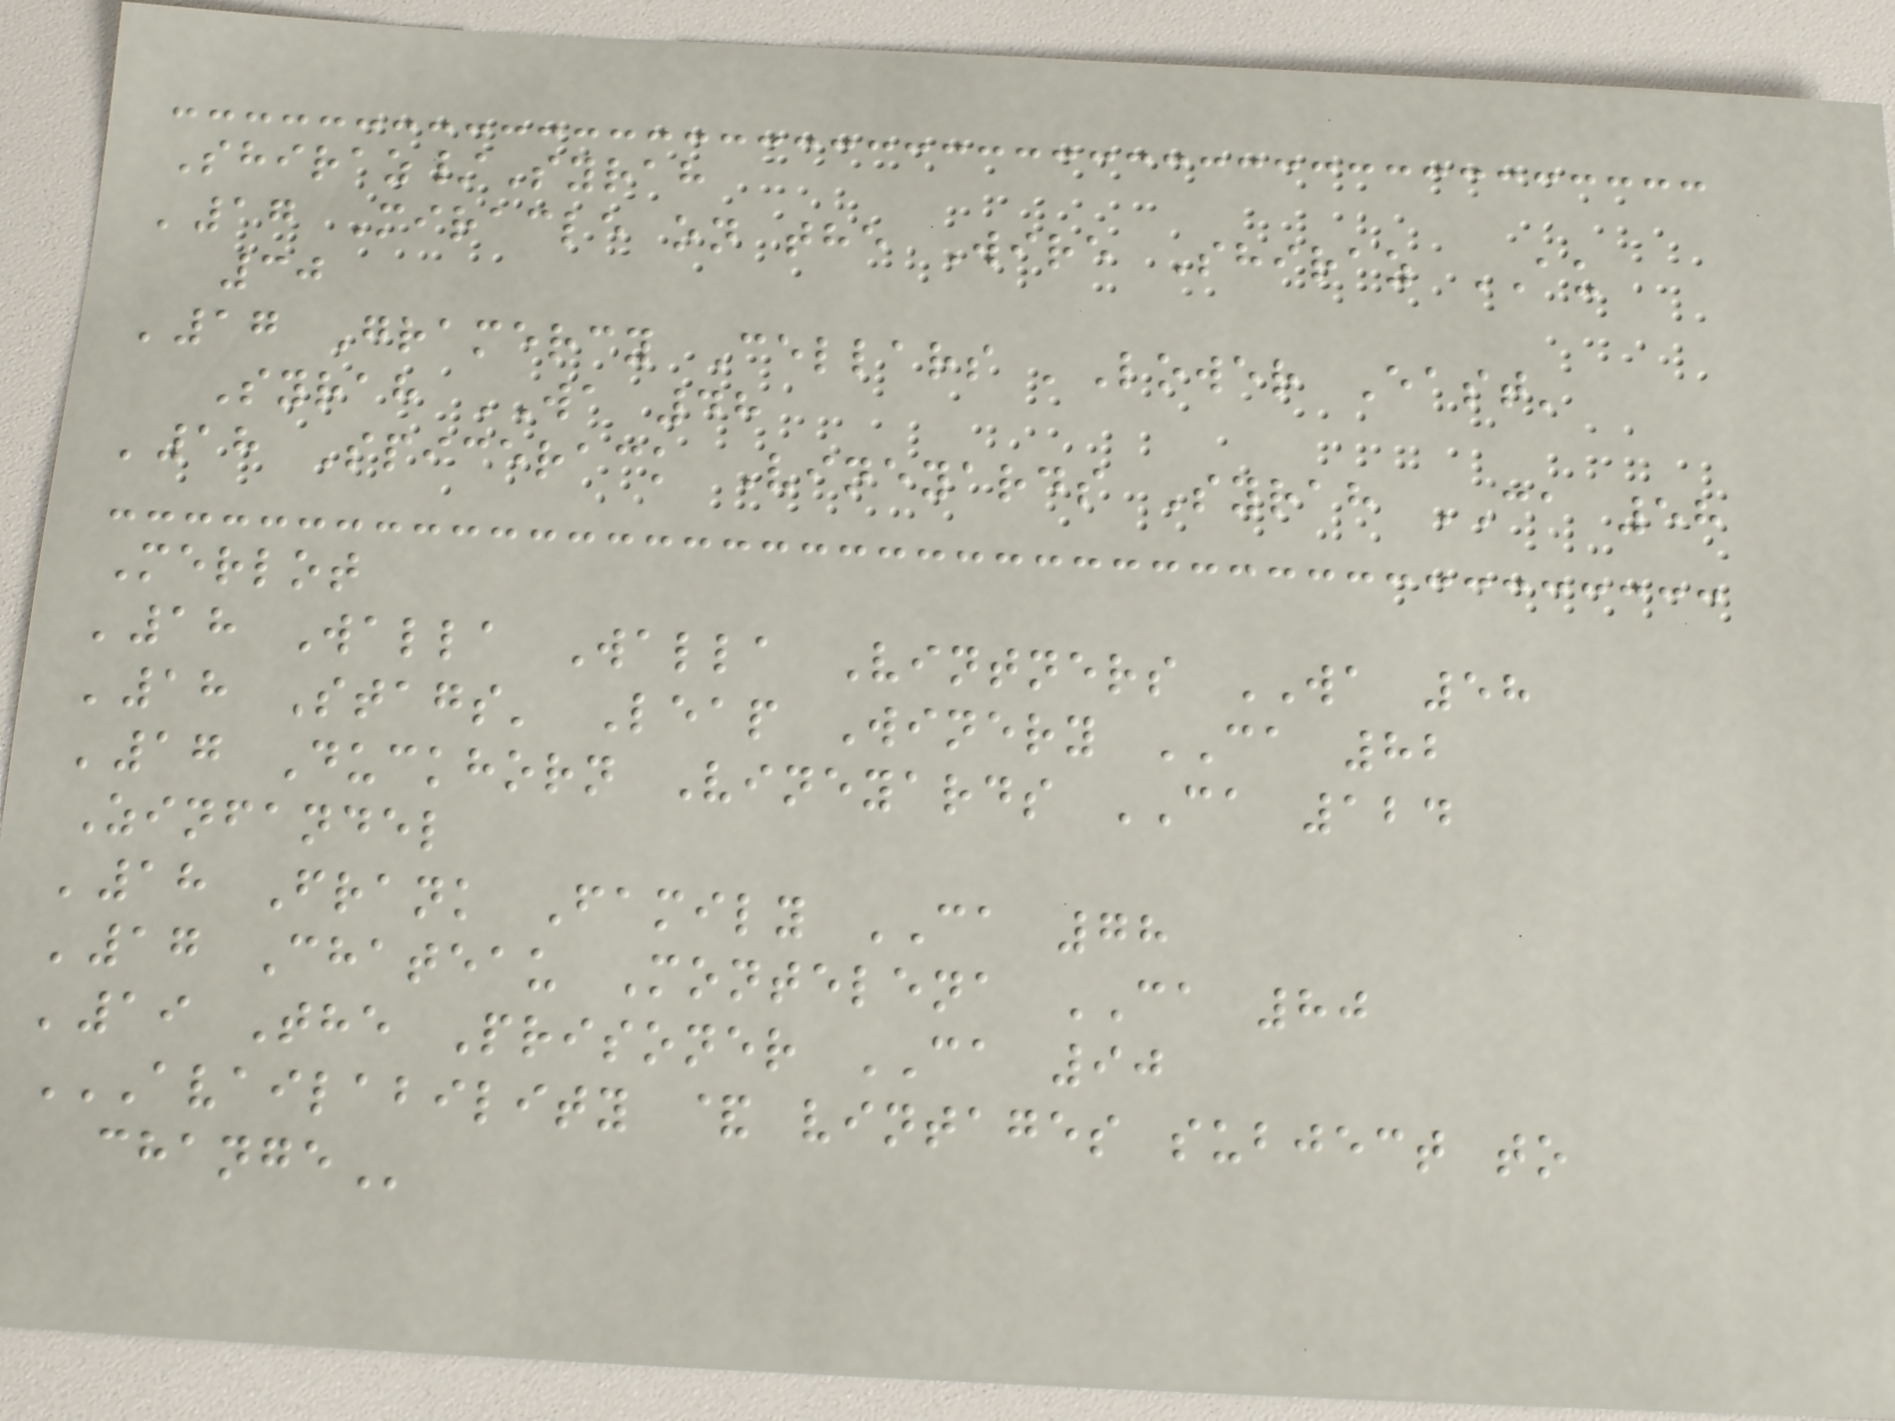Shiraz/Syrah
'17 Miracle on the Wire Shiraz AU
30
'17 Gramercy Cellars 'Lower East'
Syrah WA 48
'18 Spicerack Vineyards Syrah CA 58
Merlot
'18 Walla Walla Vintners WA 58
'18 Stags' Leap Winery CA 82
'17 Duckhorn Vineyards CA 124
Zinfandel
'18 Frank Family CA 78
'17 Chateau Montelena CA 80
'19 The Prisoner CA 90
AVAILABILITY & VINTAGES SUBJECT TO
CHANGE
